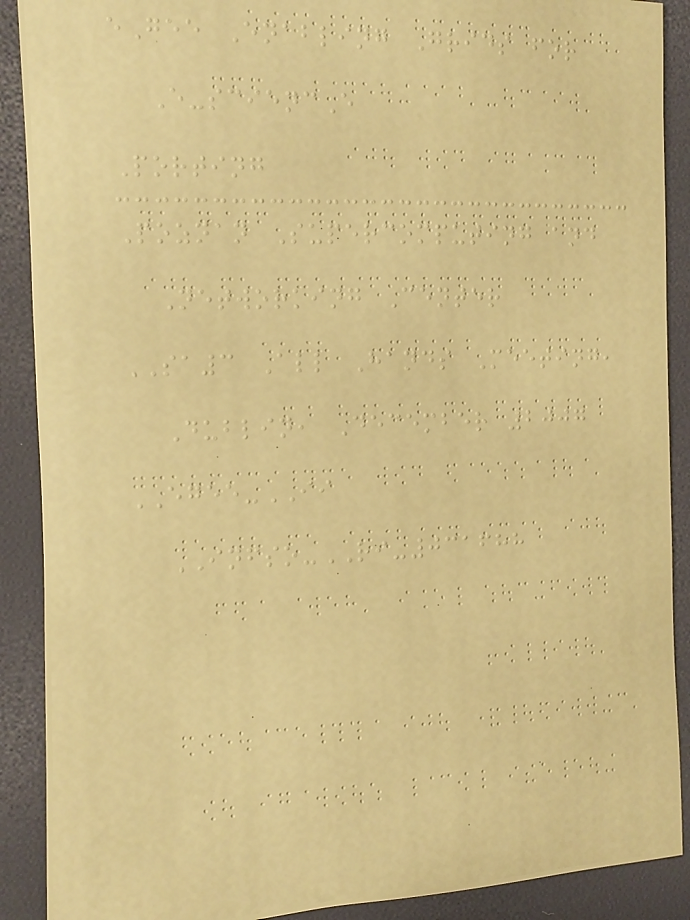eGee Enabling Grids for
E-sciencE
Porting
Poznan Supercomputing and
Networking Center
SA3 All Hands Meeting,
Dublin, December 2007
EGEE-II
INFSO-RI-031688
